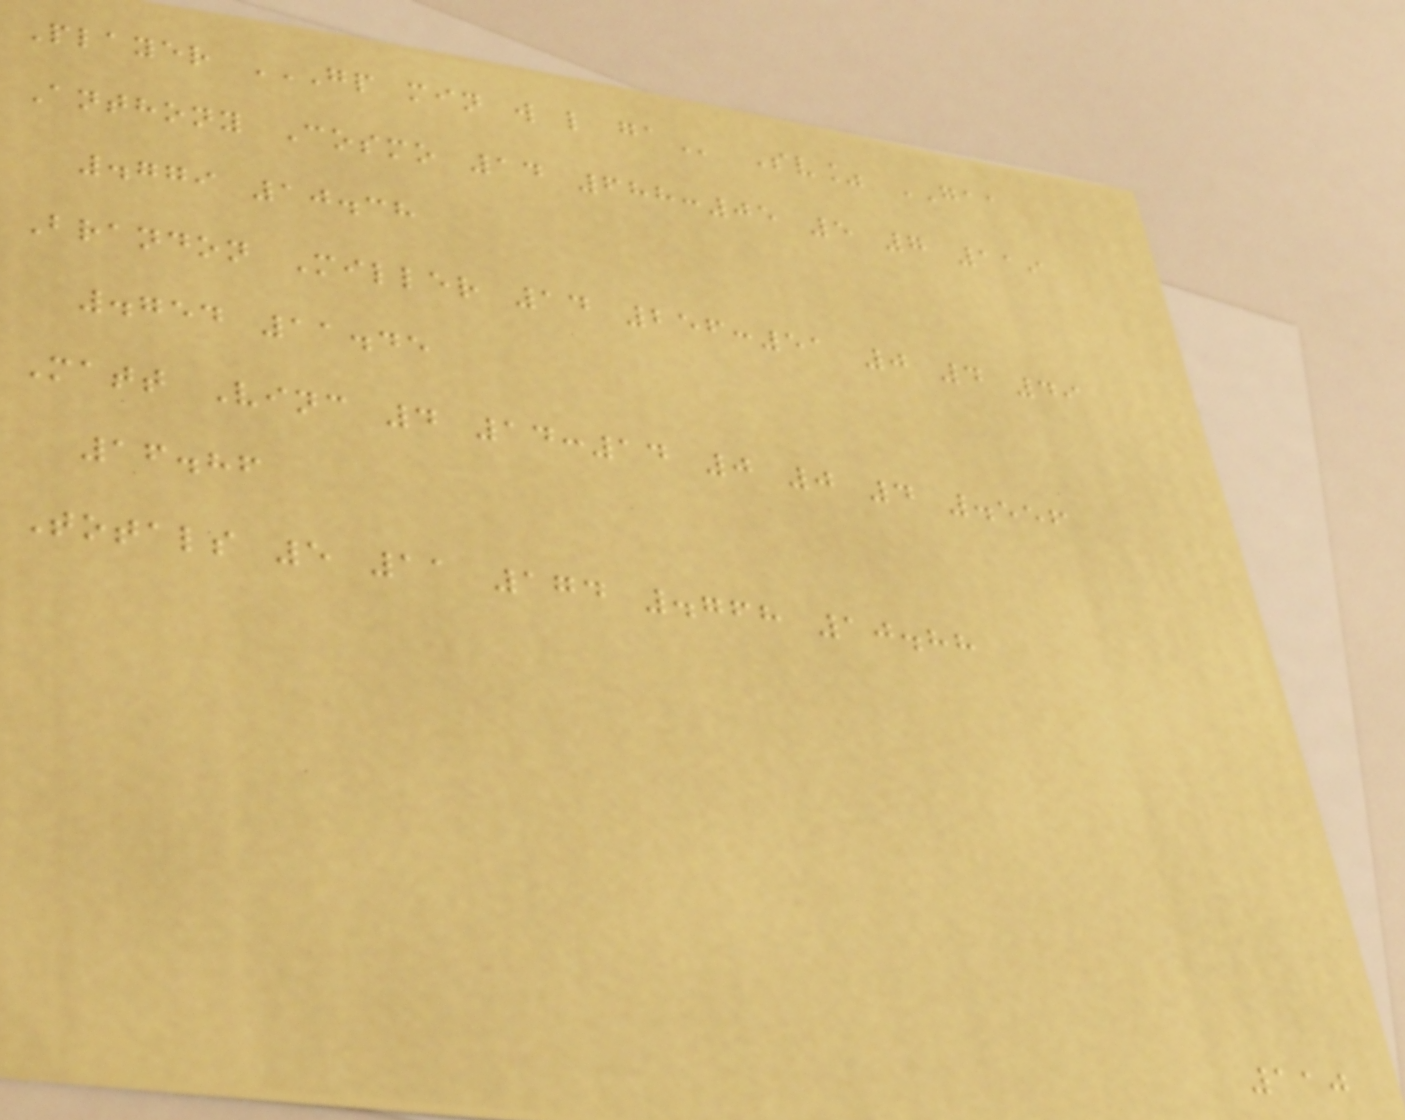Player GP MIN W L GA Sv% GAA
Anthony Cosmo 14 688:05 5 7 119
.779 10.38
Brandon Miller 14 256:51 0 4 49
.754 11.45
Matt Vinc 4 14:14 0 0 4 .556
16.86
Totals 5 11 174 .768 10.88
110
